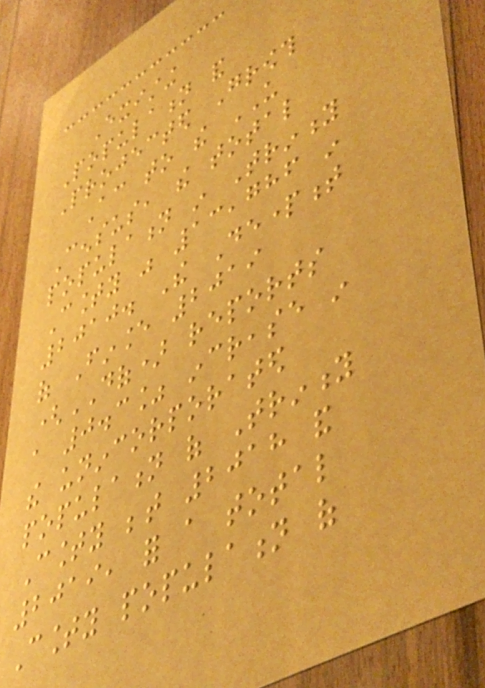Existing
Population and
Projected Growth
According to the US
Census, the total
population in Trinity
County was 13,786 in
2010. The Department
of Finance 2019
(DOF) reports
a 0.3% increase in
the unincorporated
population of Trinity
County between 2018 and
2019, for a total
County population of
